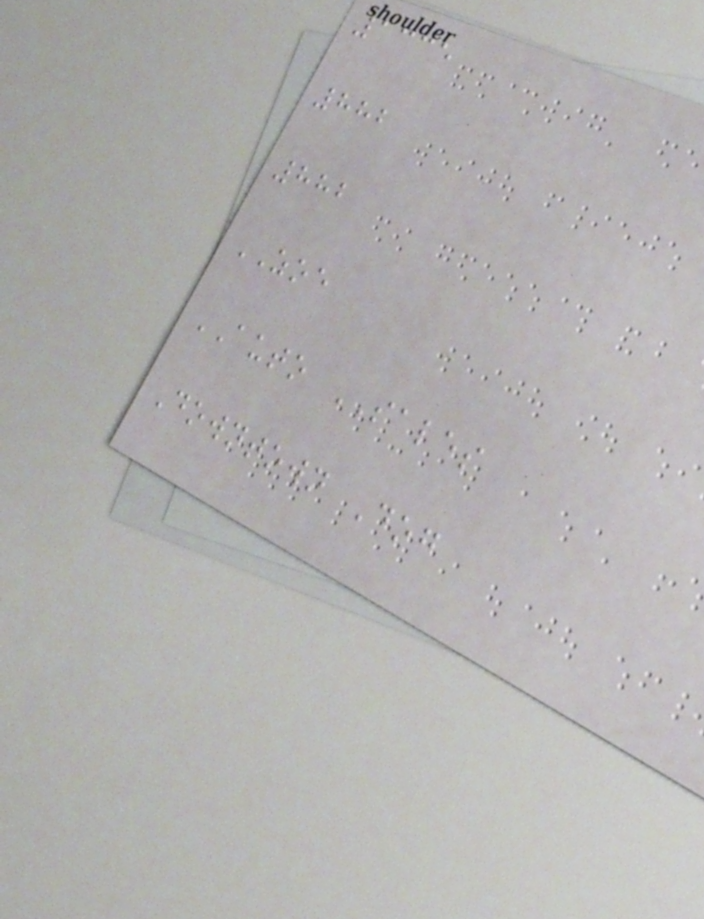1335
882
882
ZOE
AUTO SALES
Downtown Dog
